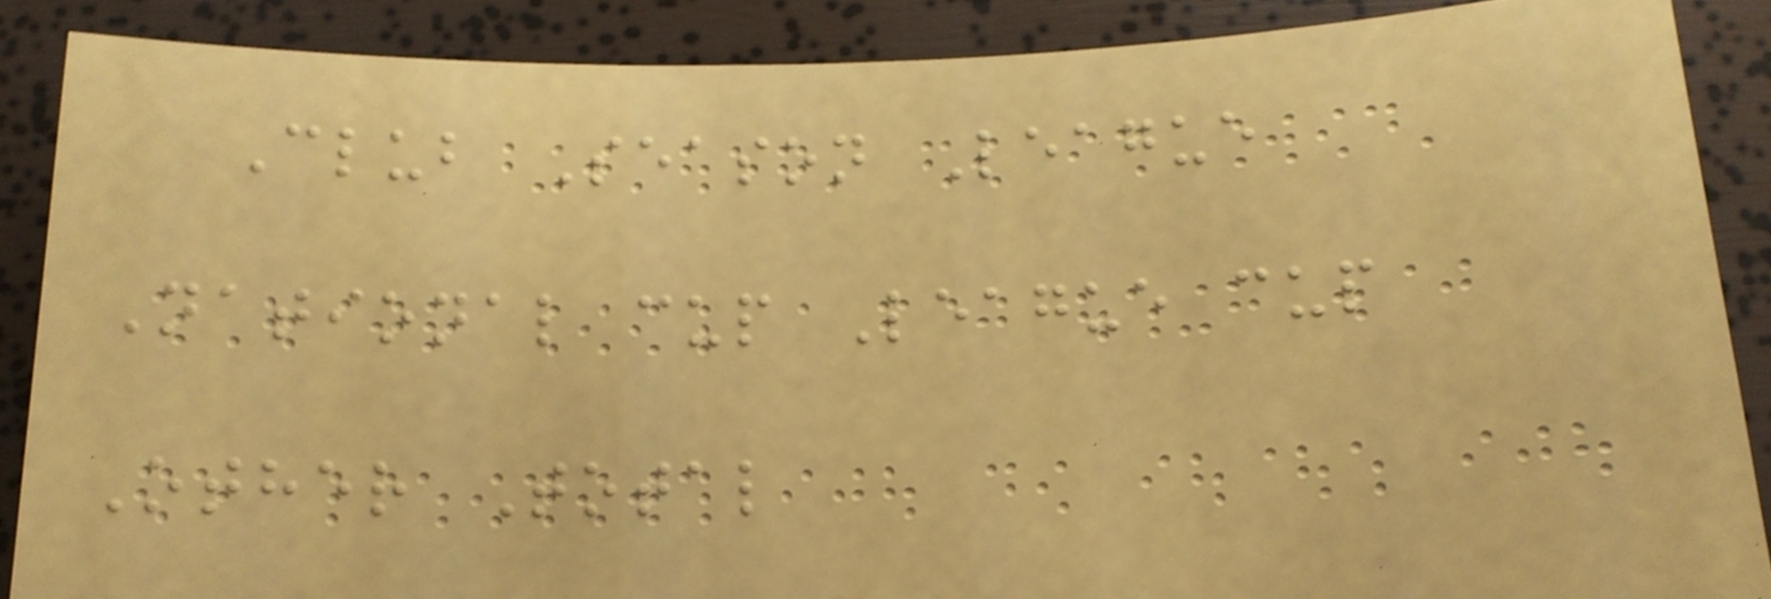Club Season League
National cup League cup
Other Total
